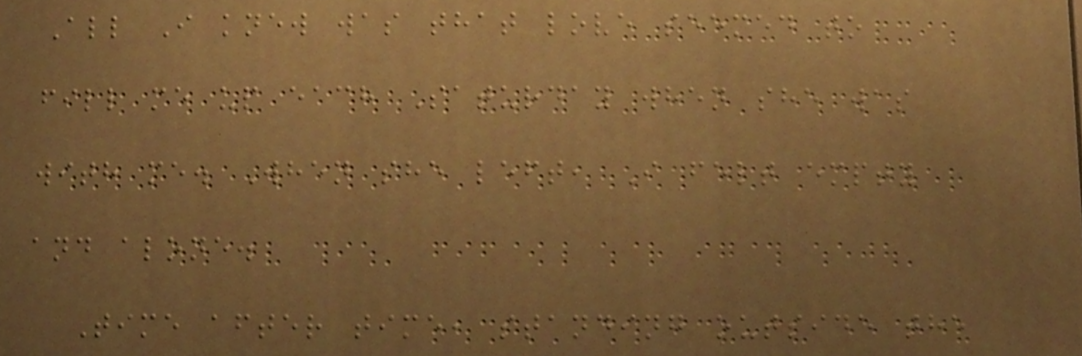All I knew was that love seemed to
fill me up each Saturday when she was
with me. When she left, I felt empty
and alone.
Time after time, standing outside the
